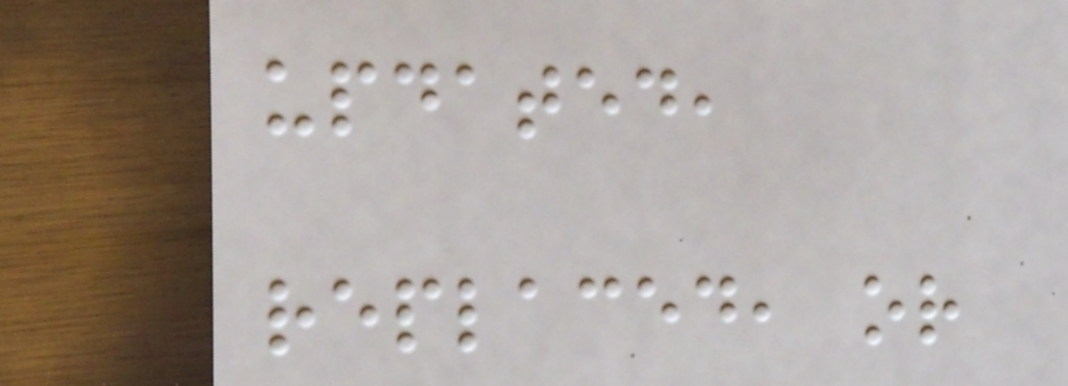updated,
replaced, or
